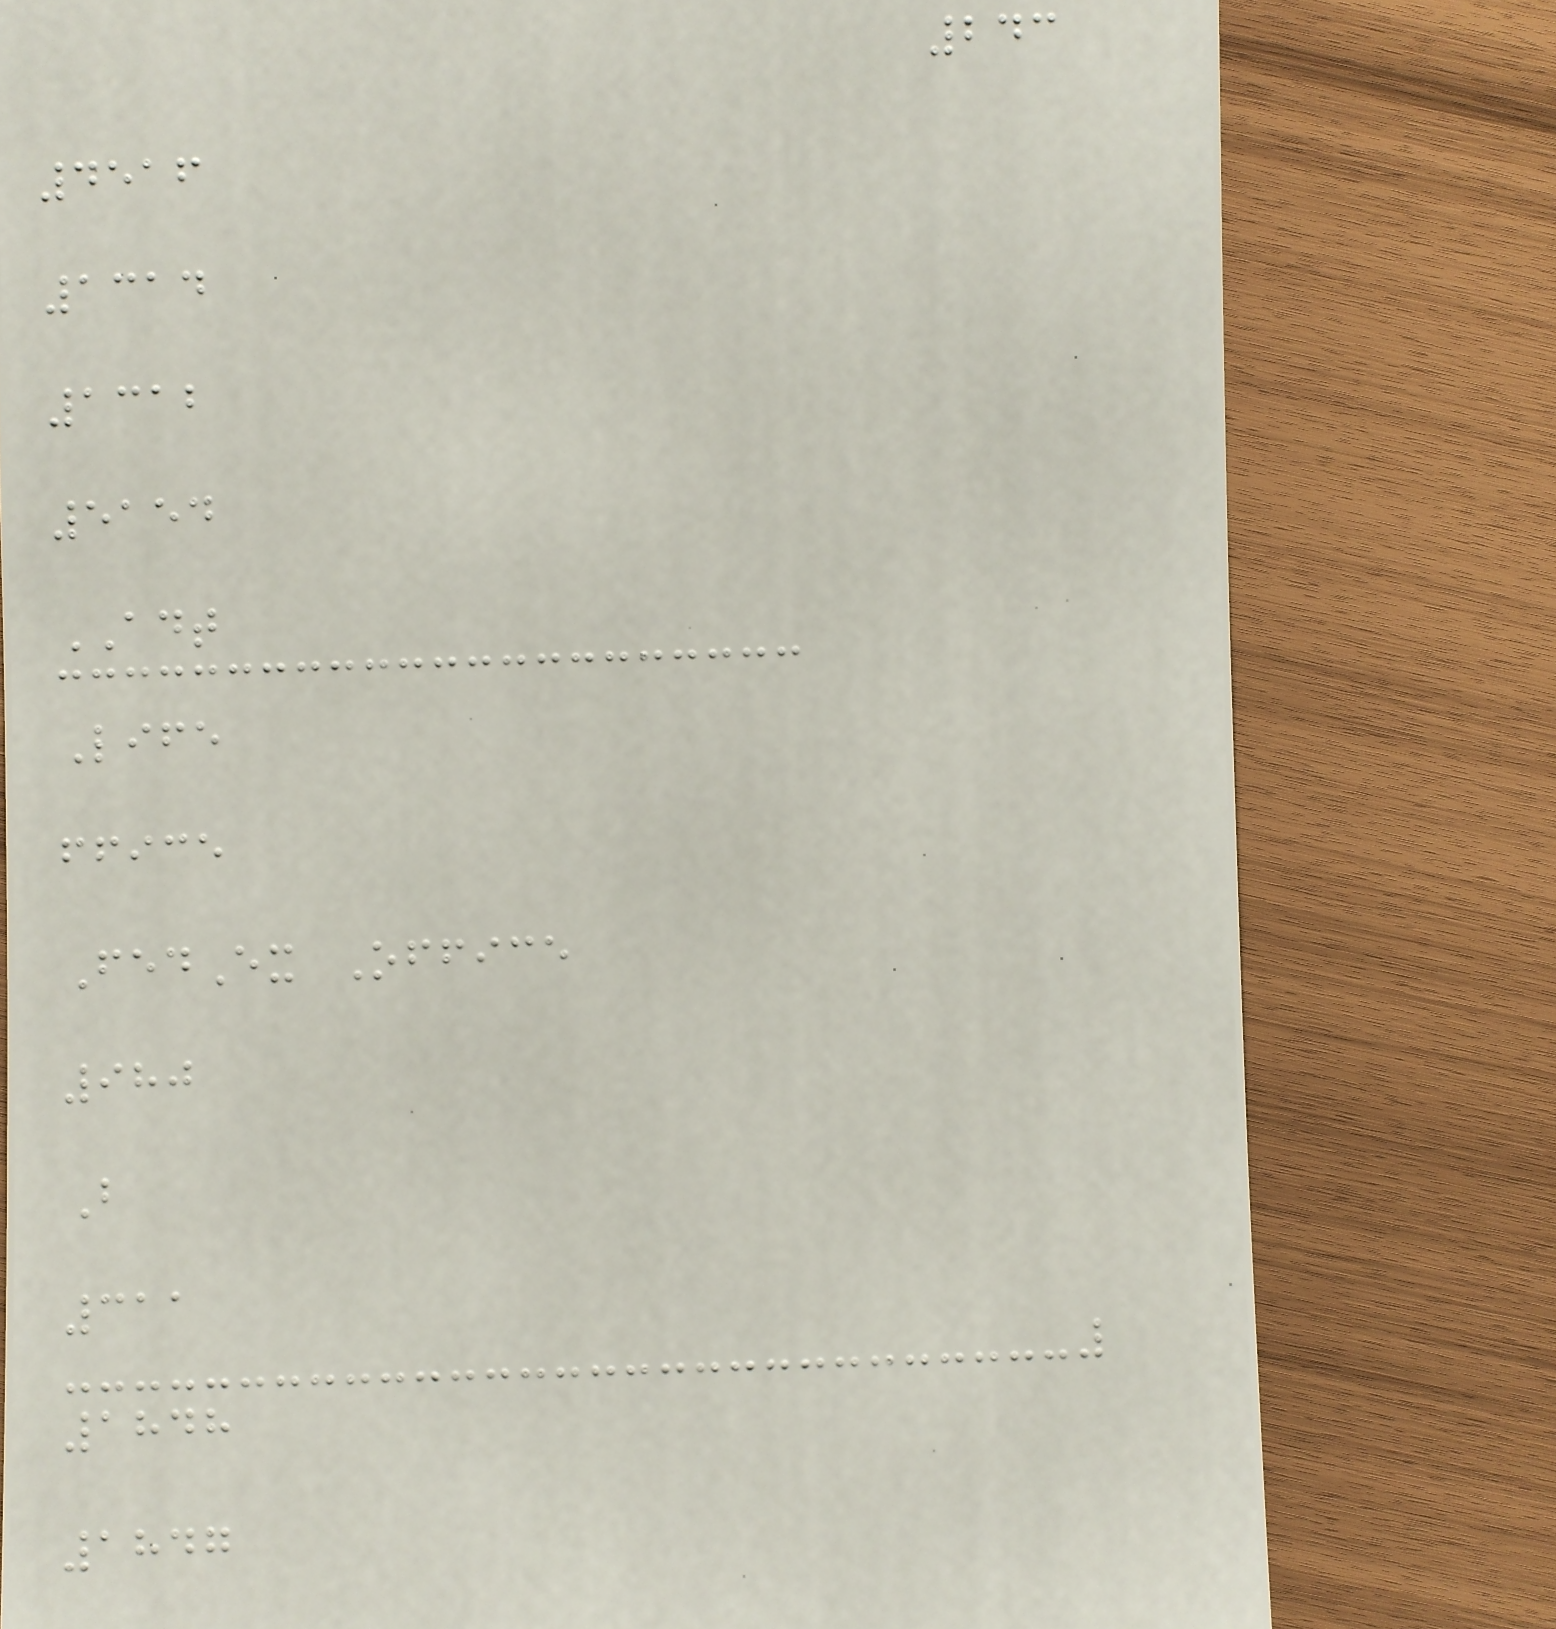243
4516
1314
1312
5154
ADT
Life
ffice
FedEx Office
980
B
311
1848
1847
